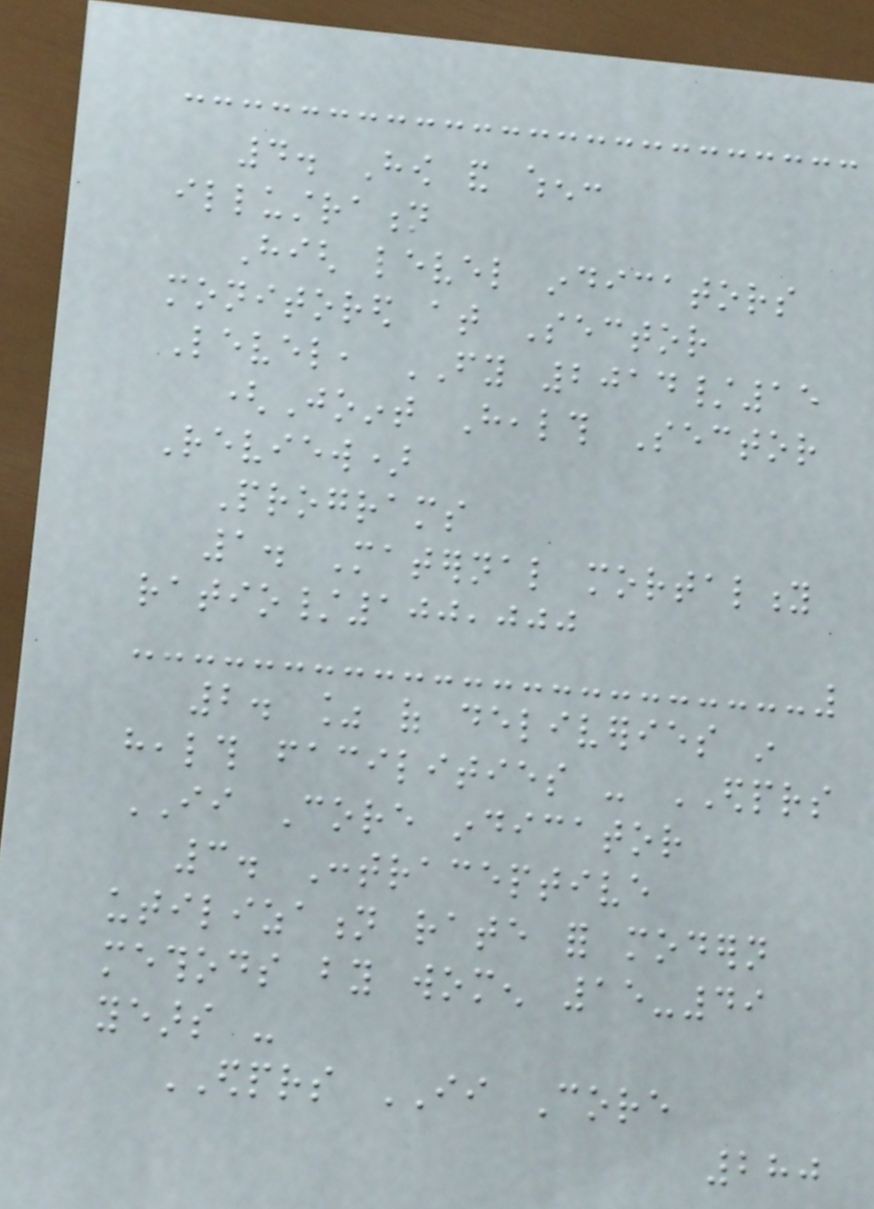4. How and when:
illustration
High level indicators
monitored at Sector
Level, FY 2014/15
(Joint Health Sector
Review)
Programs
1. Maternal mortality
ratio/100,000
2. % of deliveries in
health facilities - EDPRS
II Core indicator
3. Contraceptive
utilization rate for modern
methods by women 15-49
years -
EDPRS II Core
280
